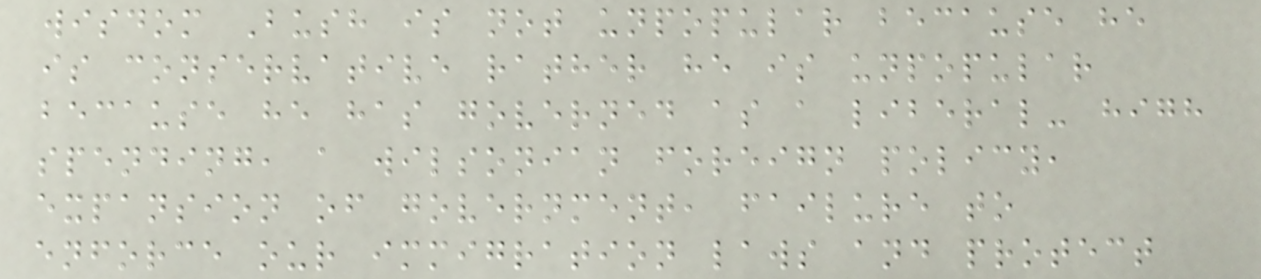wisdom Bush is not unpopular because he
is conservative rather he is unpopular
because he has governed as a liberal- high
spending, a wilsonian foreign policy,
expansion of government, failure to
enforce our immigration laws and protect
